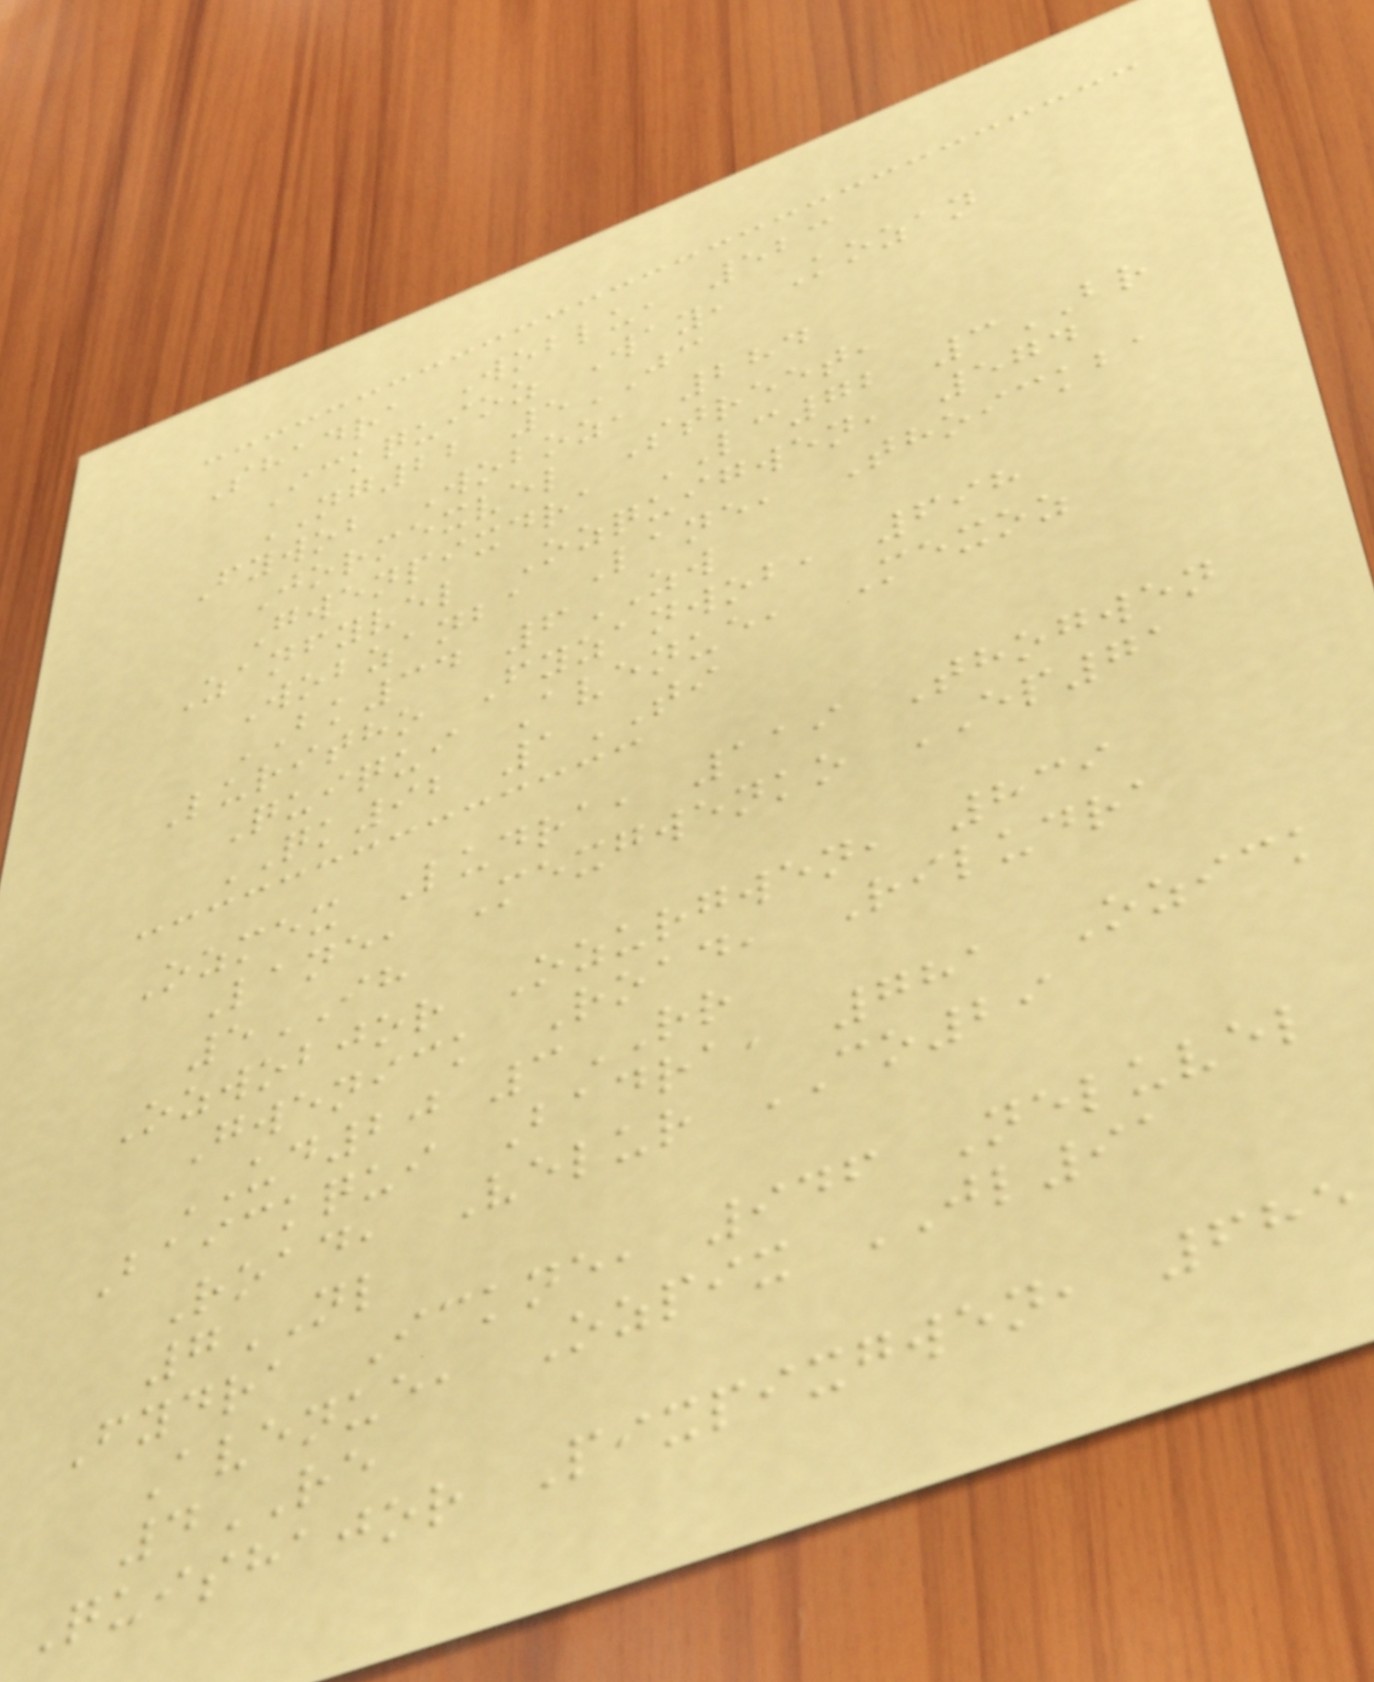Shadra Woblu, 523
Ickquioz Way, Kozan
NG22 5JC
Fywob Woboz, 284
Jormexvel Street,
Gwenpixdra LC72 3BR
Zanfyvel Ozquigwen, 574
Wobzanba Lane, Thoickba
BK34 6ZW
Luritho Fyzanwob, 698
Quiqui Avenue, Mexoz
QK92 1TI
Ozmex Ludra, 119 Thogwen
Lane, Mexgwenko EP71
5IH
Ozwobjor Ozurgwen, 839
Gwenick Road, Riludra
UD20 3RR
Baickqui Badra, 781 Ozick
Road, Velur CO29
7NL
Fydra Ickne, 946 Neluvel
Avenue, Ozpix JL91
4RE
Quishajor Pixpixgwen, 685
